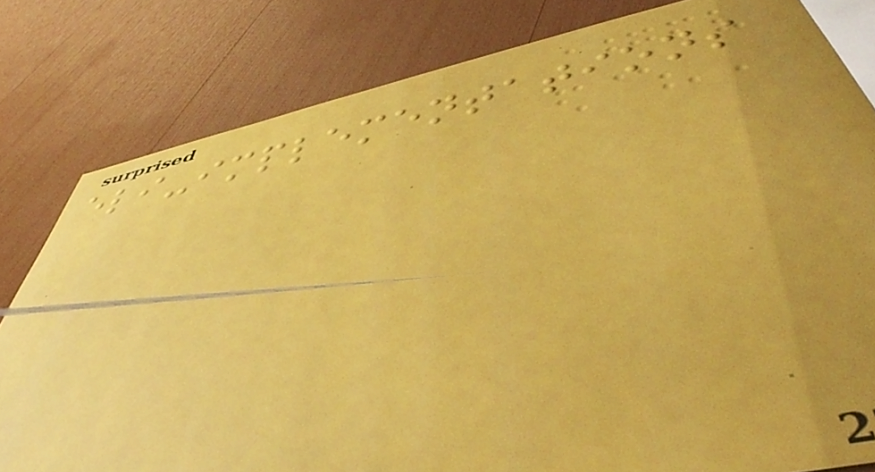eli-implementations
